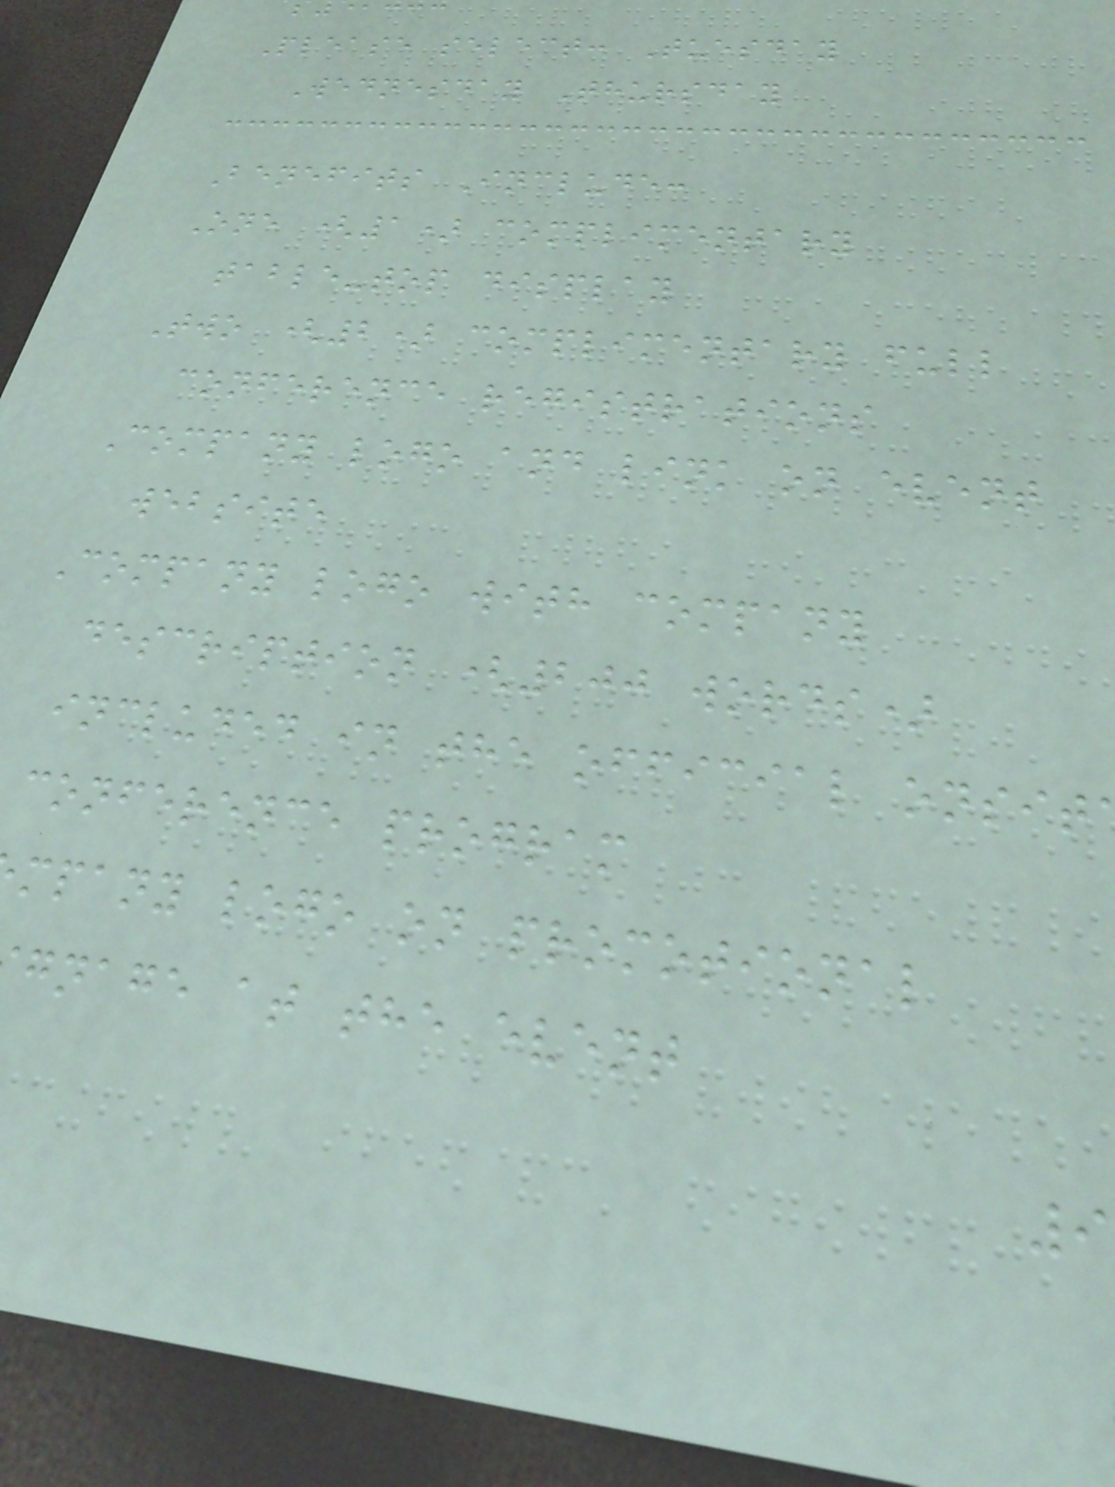Please select: Tuesday
Wednesday Thursday
Benefits Include:
One (1) complimentary
table-top display
Two (2) complimentary full
conference registrations
Company logo and link on event
website
Company logo with company
description (200 words)
included in the official onsit
conference program
mpany logo on promotional
gnage at the event
